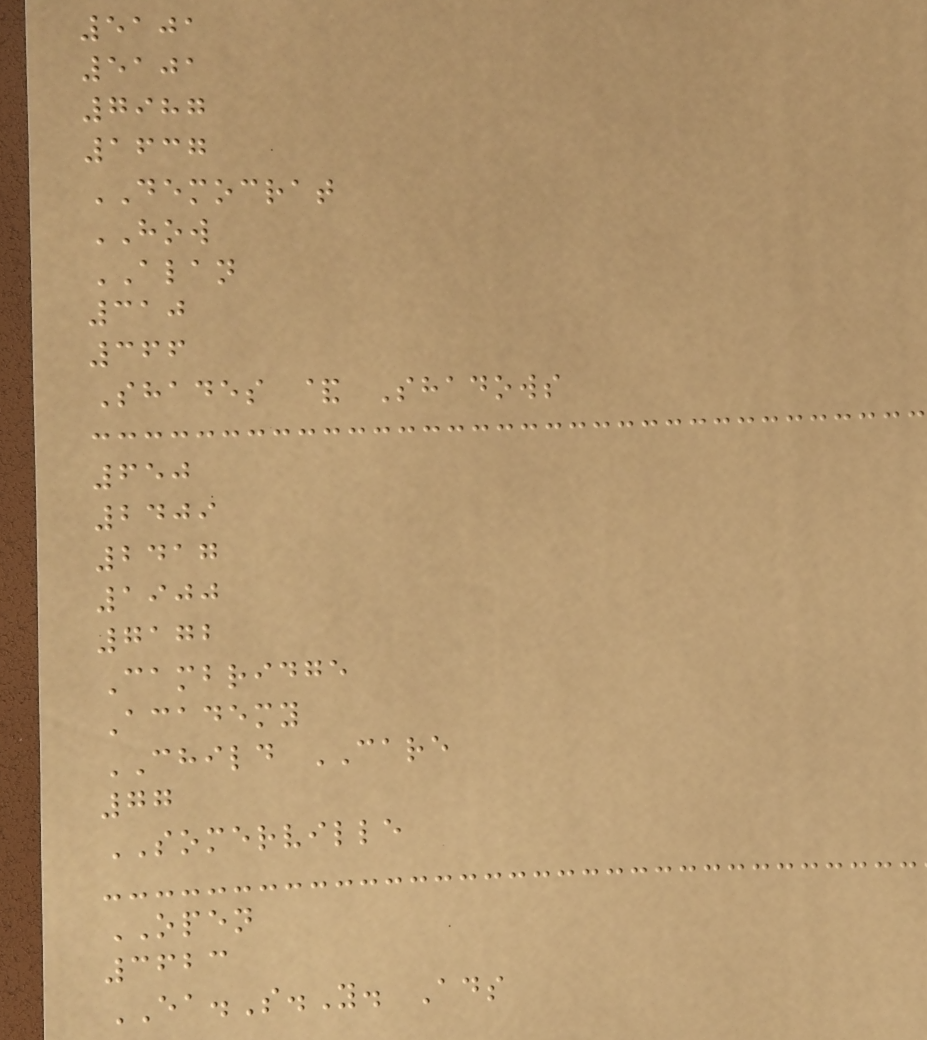5101
5101
7987
1637
DEMOCRAT
HOW
ALAN
310
366
Shades & Shadows
650
2409
2417
1900
7172
Cambridge
Academy
CHILD CARE
77
SOMERVILLE
OPEN
3623
EA.S.Y. Ads
